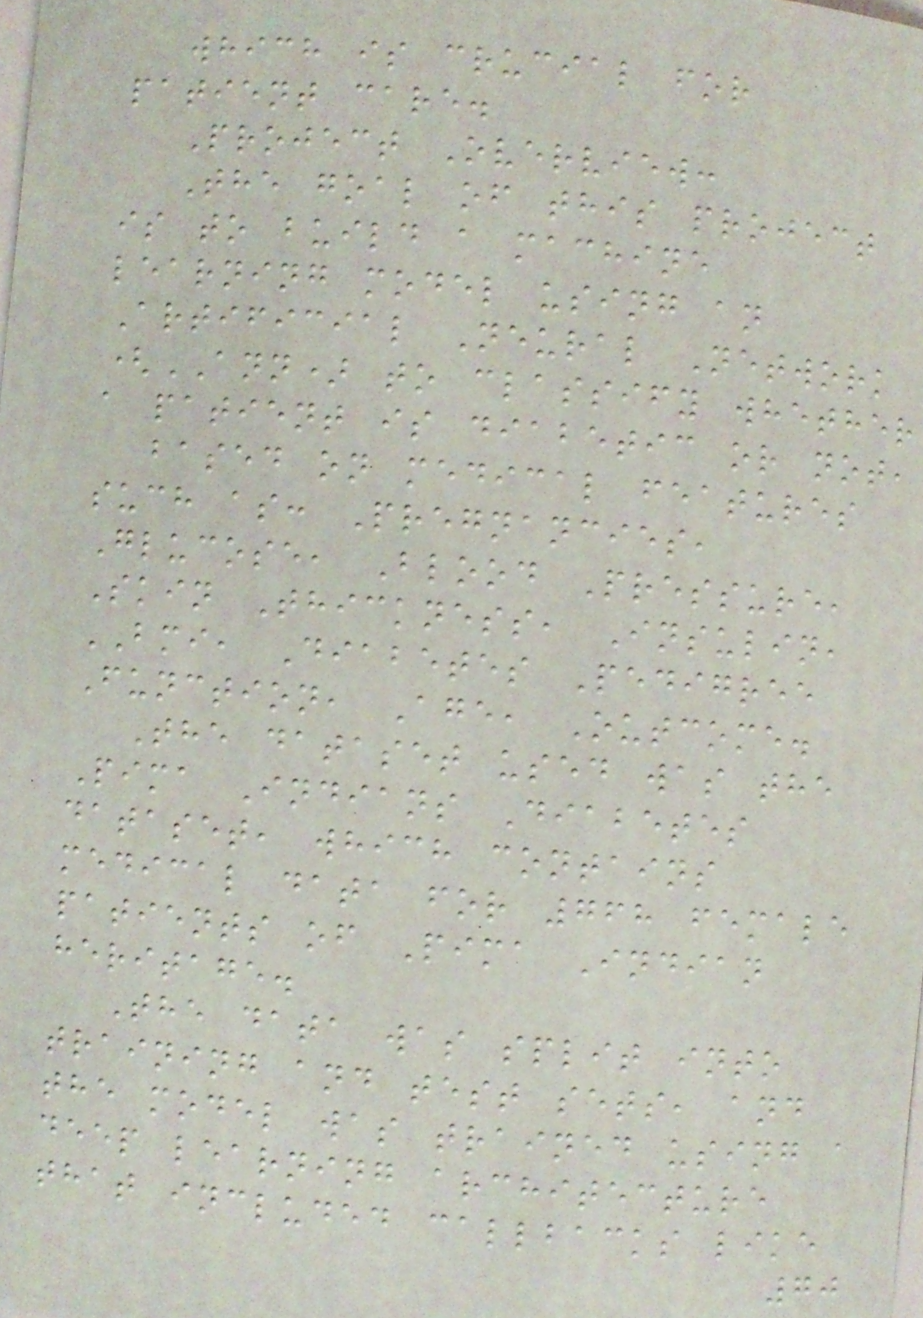which is crucial for
patient care.
Project Overview:
The goal of this project
is to build a machine
learning model using an
Artificial Neural Network
(ANN) to classify whether
a patient is diabetic or not,
based on medical features
such as: Pregnancies,
Glucose, Blood Pressure,
Skin Thickness, Insulin,
BMI, Diabetes Pedigree
Function, Age, Outcome.
The dataset used was the
Pima Indians Diabetes
dataset, which contains
medical data for 768 female
patients of Pima Indian
heritage.
The data was split into
training and test sets, and
the model was trained using a
deep learning architecture
that included callbacks like
70
